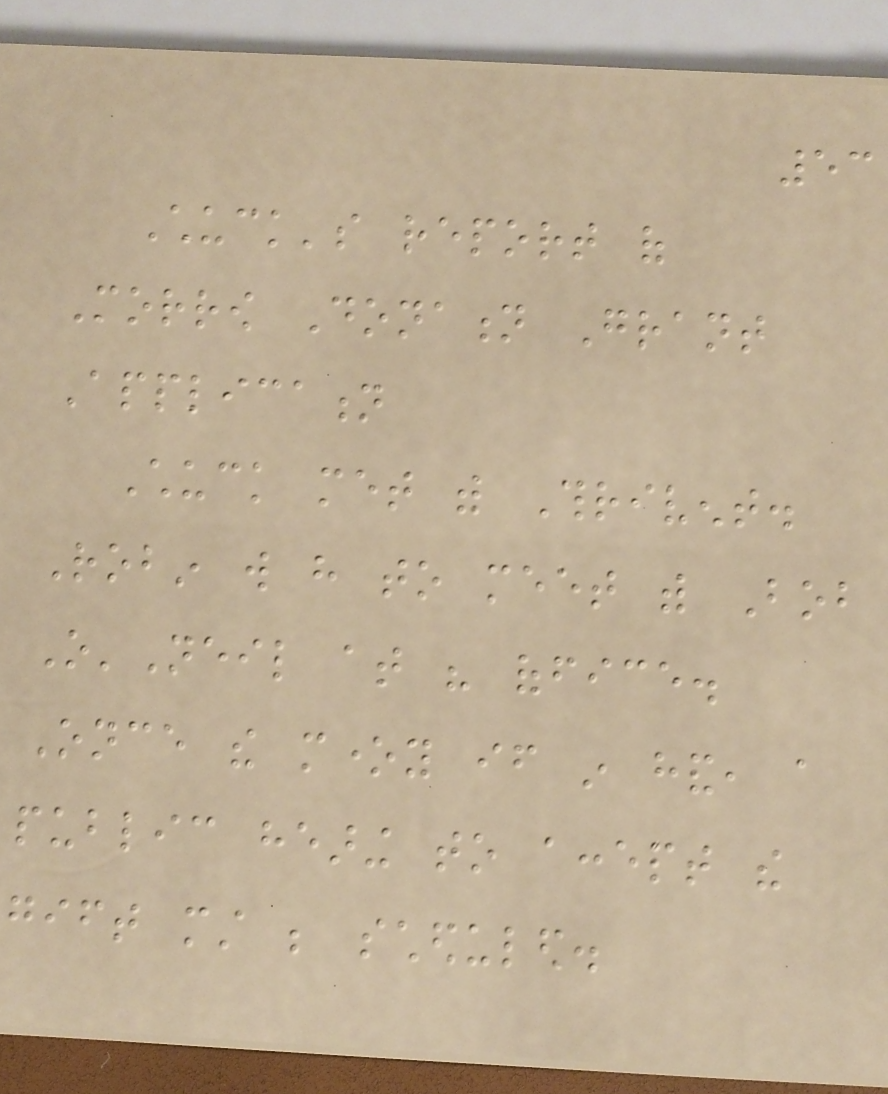53
Chuck's report of
Morrow Donation Grant
Application
Chuck met with Thrivent.
Robin will have to meet with Bob
O'Neil at his office.
Once the money if in hand, a
public hearing to accept the
gift must be scheduled.
